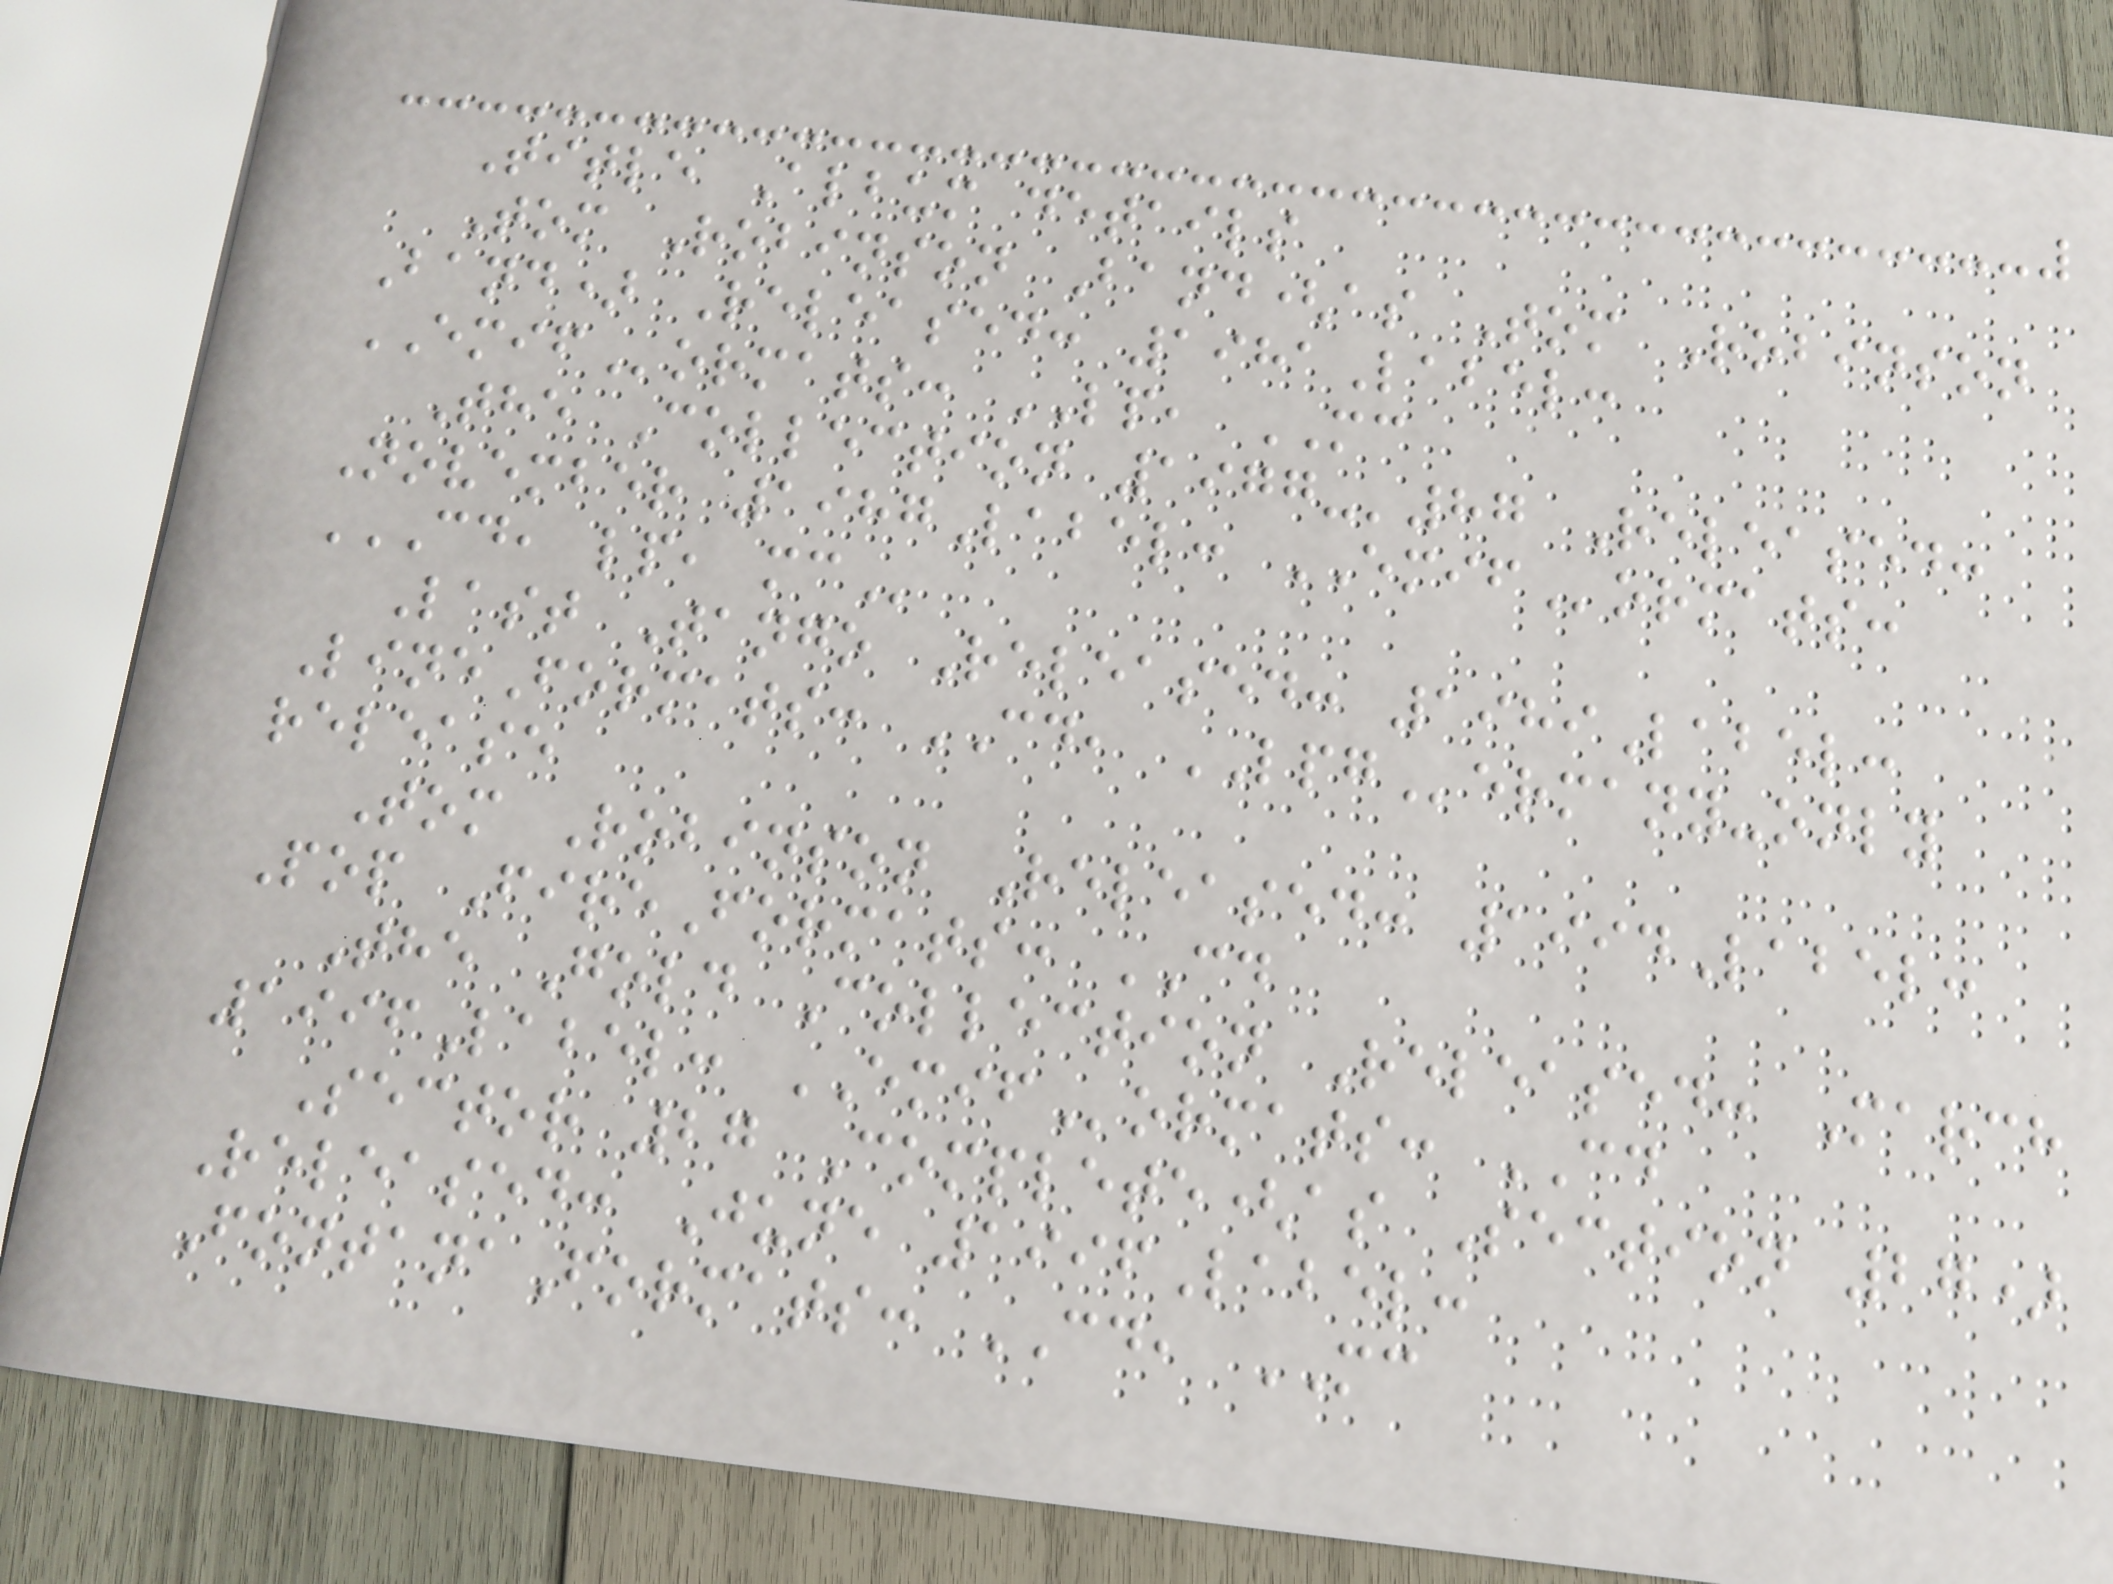Title Album details
Tom Robinson Band(as Tom Robinson
Band) Released: 1981Label:
EMIFormats: LP, MC
The Collection 1977-'87 Released:
November 1987Label: EMIFormats:
CD, LP, MC
Last Tango Released: 1989Label:
LineFormats: CD, LPGermany-only
release
Tom Robinson Released: 1994Label:
Pop FireFormats: CD
The Gold Collection Released: March
1996Label: EMIFormats: CD
Sector 27 Complete(as Section 27)
Released: June 1996Label:
FontanaFormats: CD, MC
